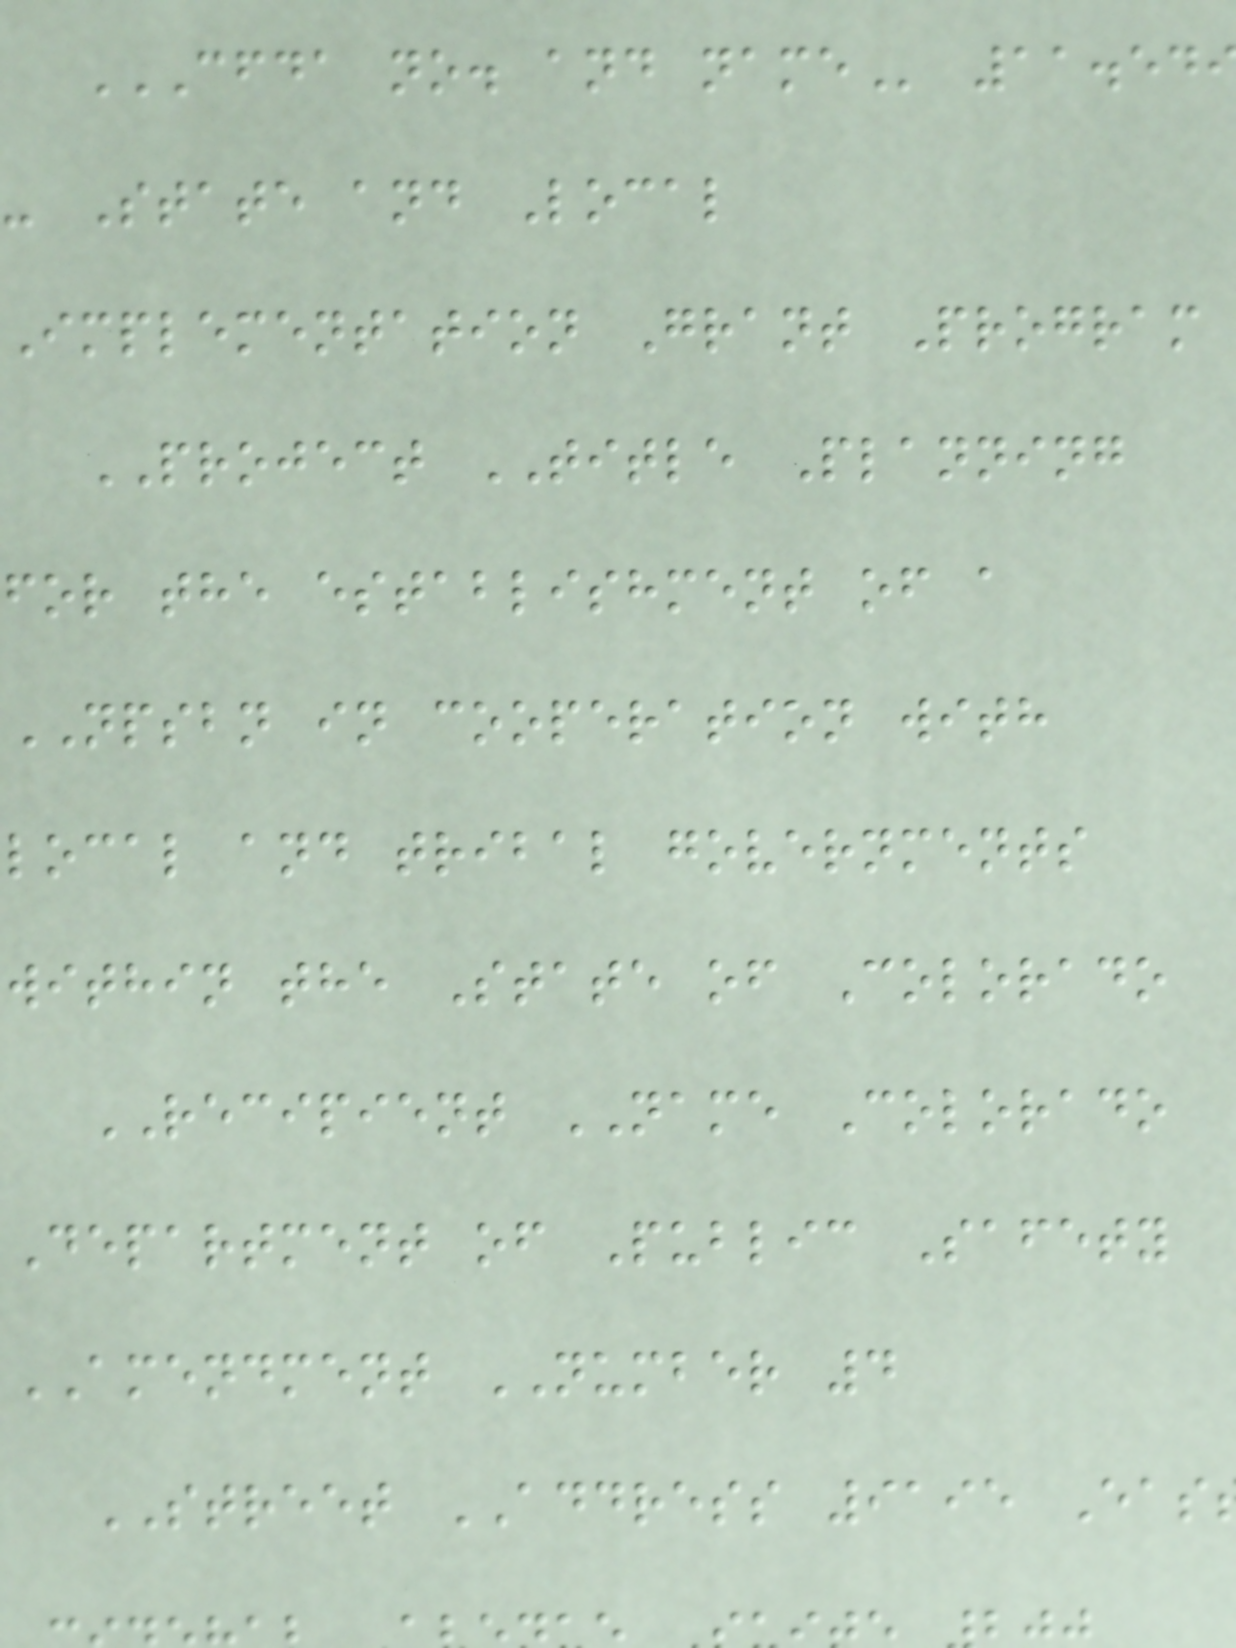CFDA NO. AND NAME 11.54
- State and Local
Implementation Grant Program
PROJECT TITLE Planning
for the establishment of a
NPSBN in cooperation with
local and tribal governments
within the State of Colorado
RECIPIENT NAME Colorado
Department of Public Safety
AMENDMENT NUMBER 4
STREET ADDRESS 9195 Eas
